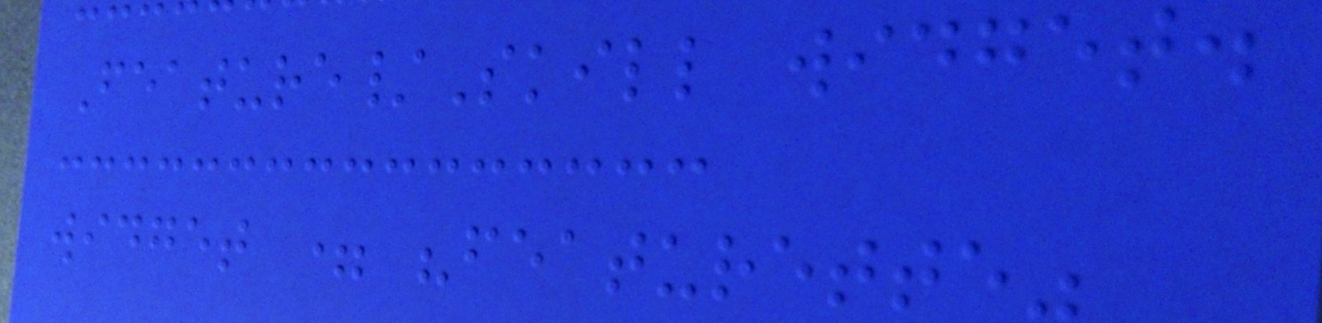Feature/Skill widget.
widget = "featurette"
